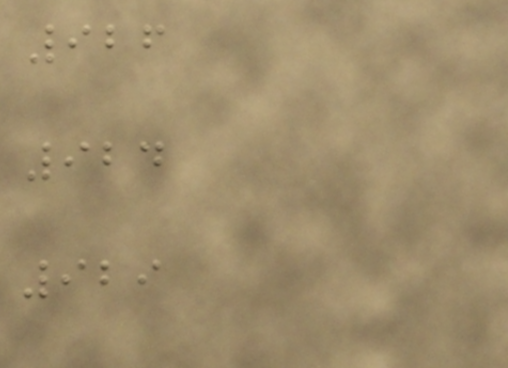926
924
929
